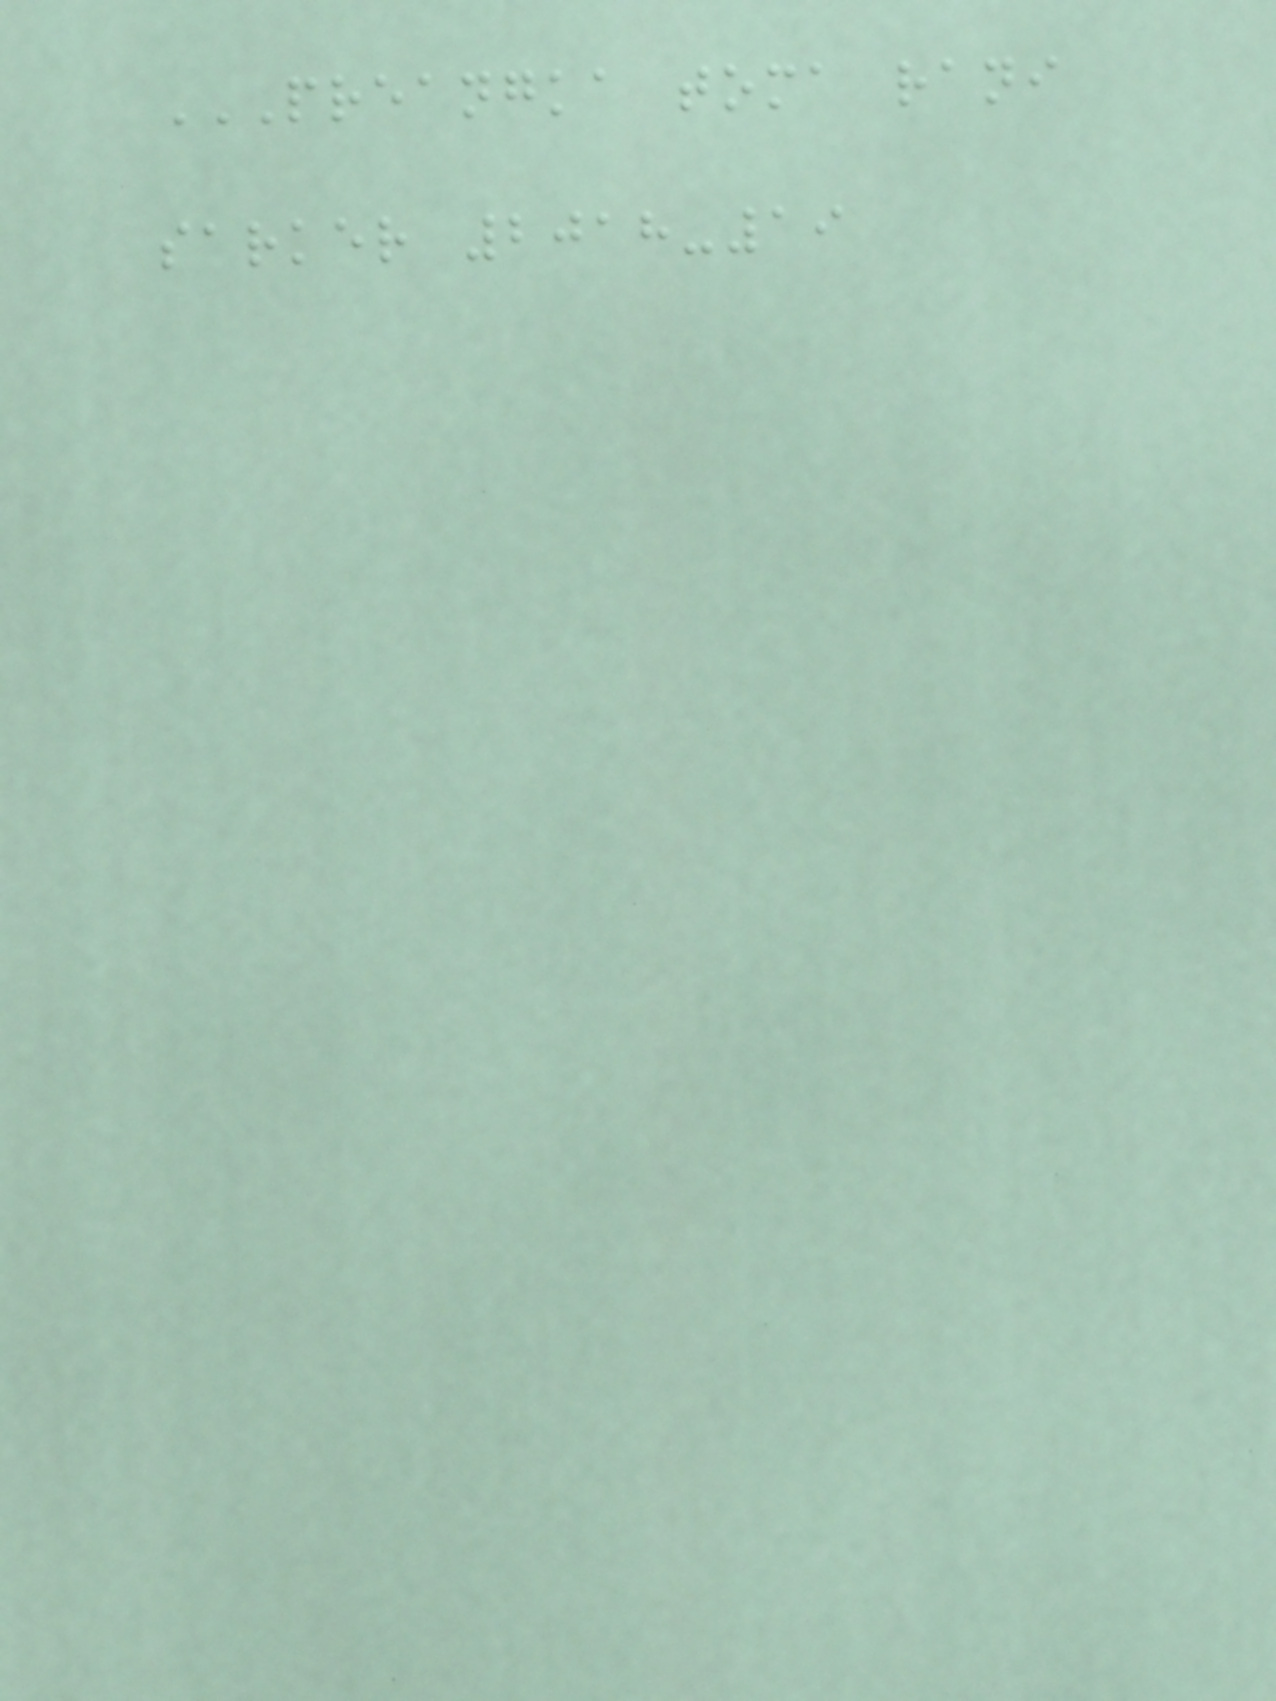PREANGKA TOMA RANI
sarker 2018-19
